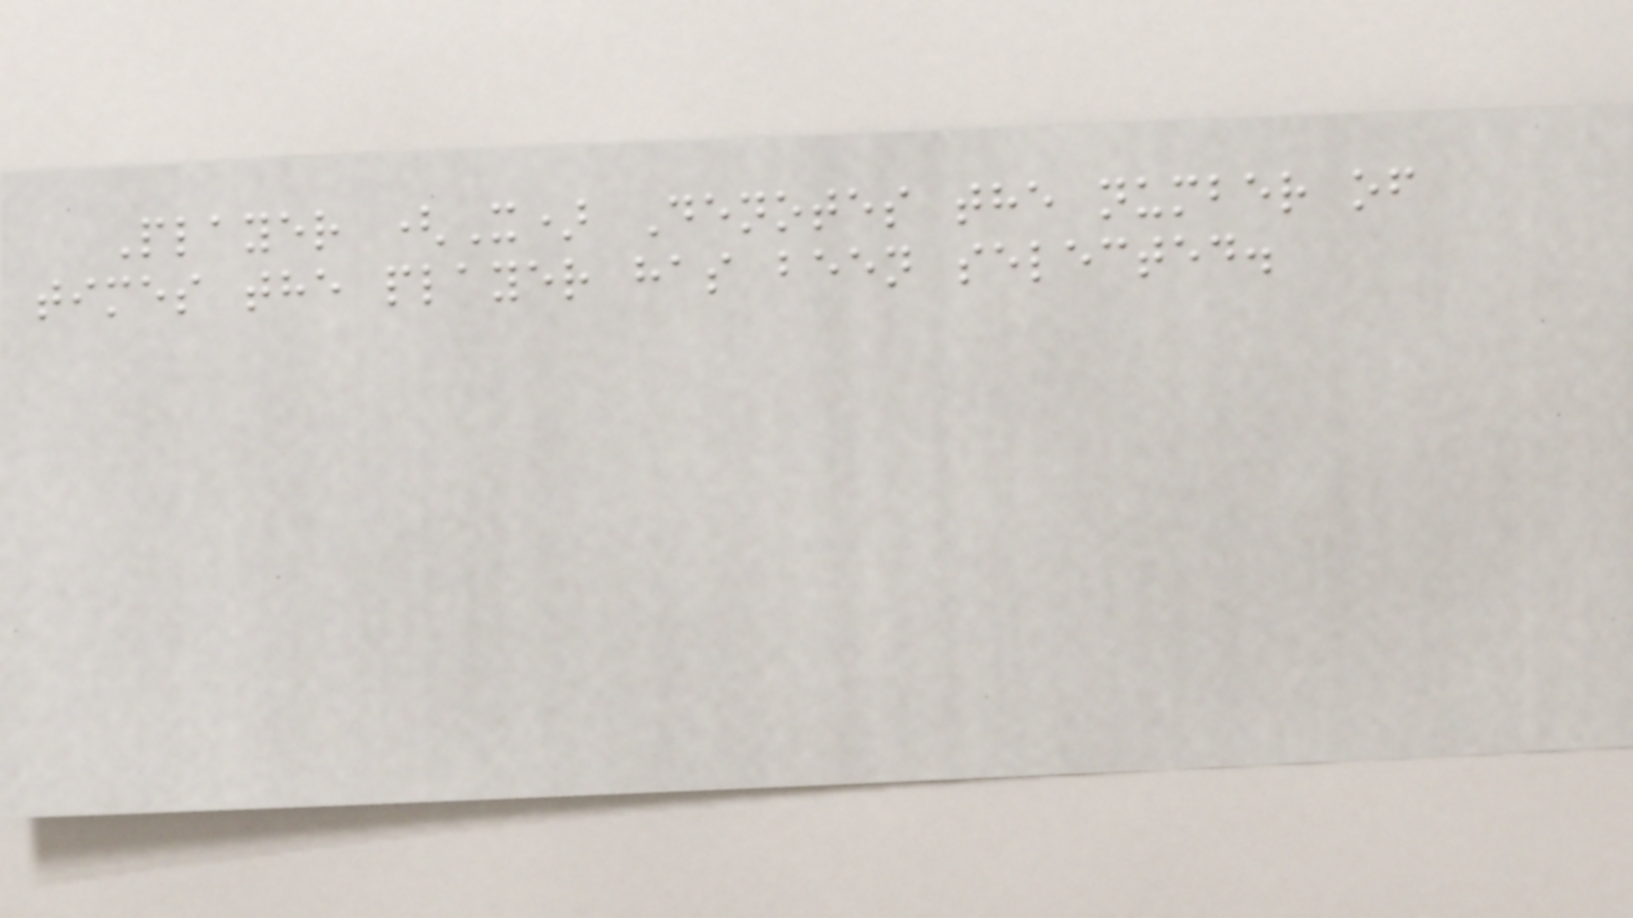Player (X) Denotes the number of
times the player has been selected.
